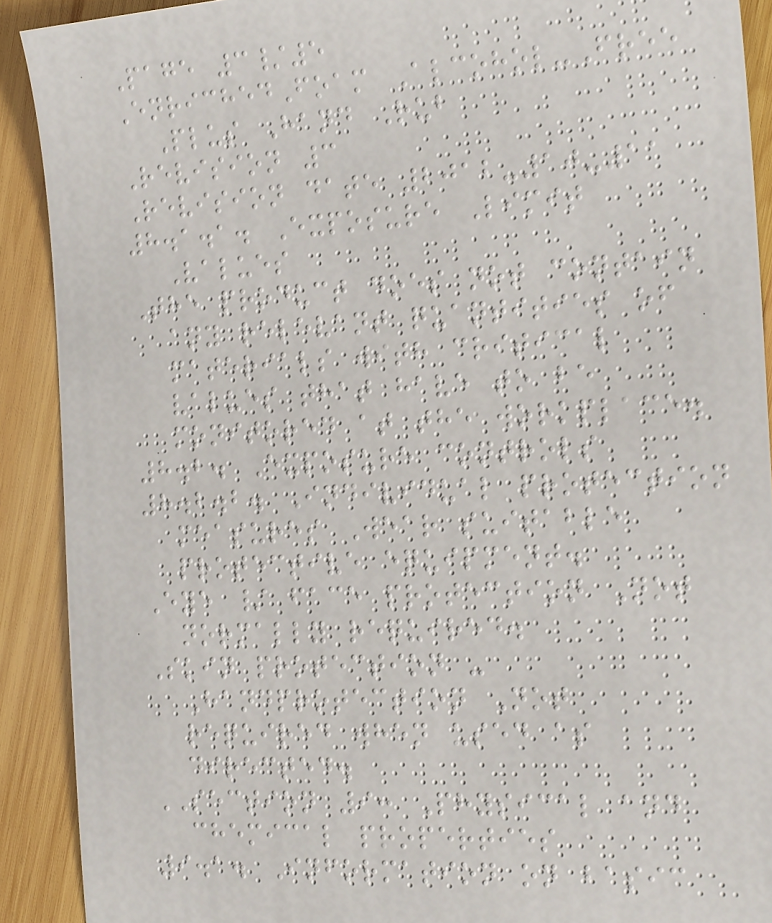Page 3/5
EnrichedFoam Alcohol-Free
Plus Hand Rub
Revision 3
Revision date 2012-10-11
8.1.1. Exposure Limit
Values
The product does not contain
any relevant quantities of
materials with critical
values that have to be
monitored at the workplace.
8.2. Exposure controls
8.2.2. Individual protection
measures Wear suitable
protective equipment.
Eye / face protection Not
normally required.
Skin protection -
Handprotection Not
required when used as
directed.
SECTION 9: Physical and
chemical properties
9.1. Information on basic
